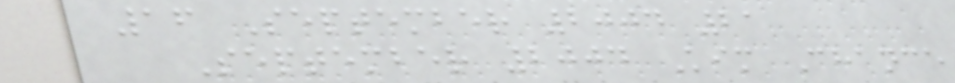16 September 2004 21
September 2004 Kim Chance
